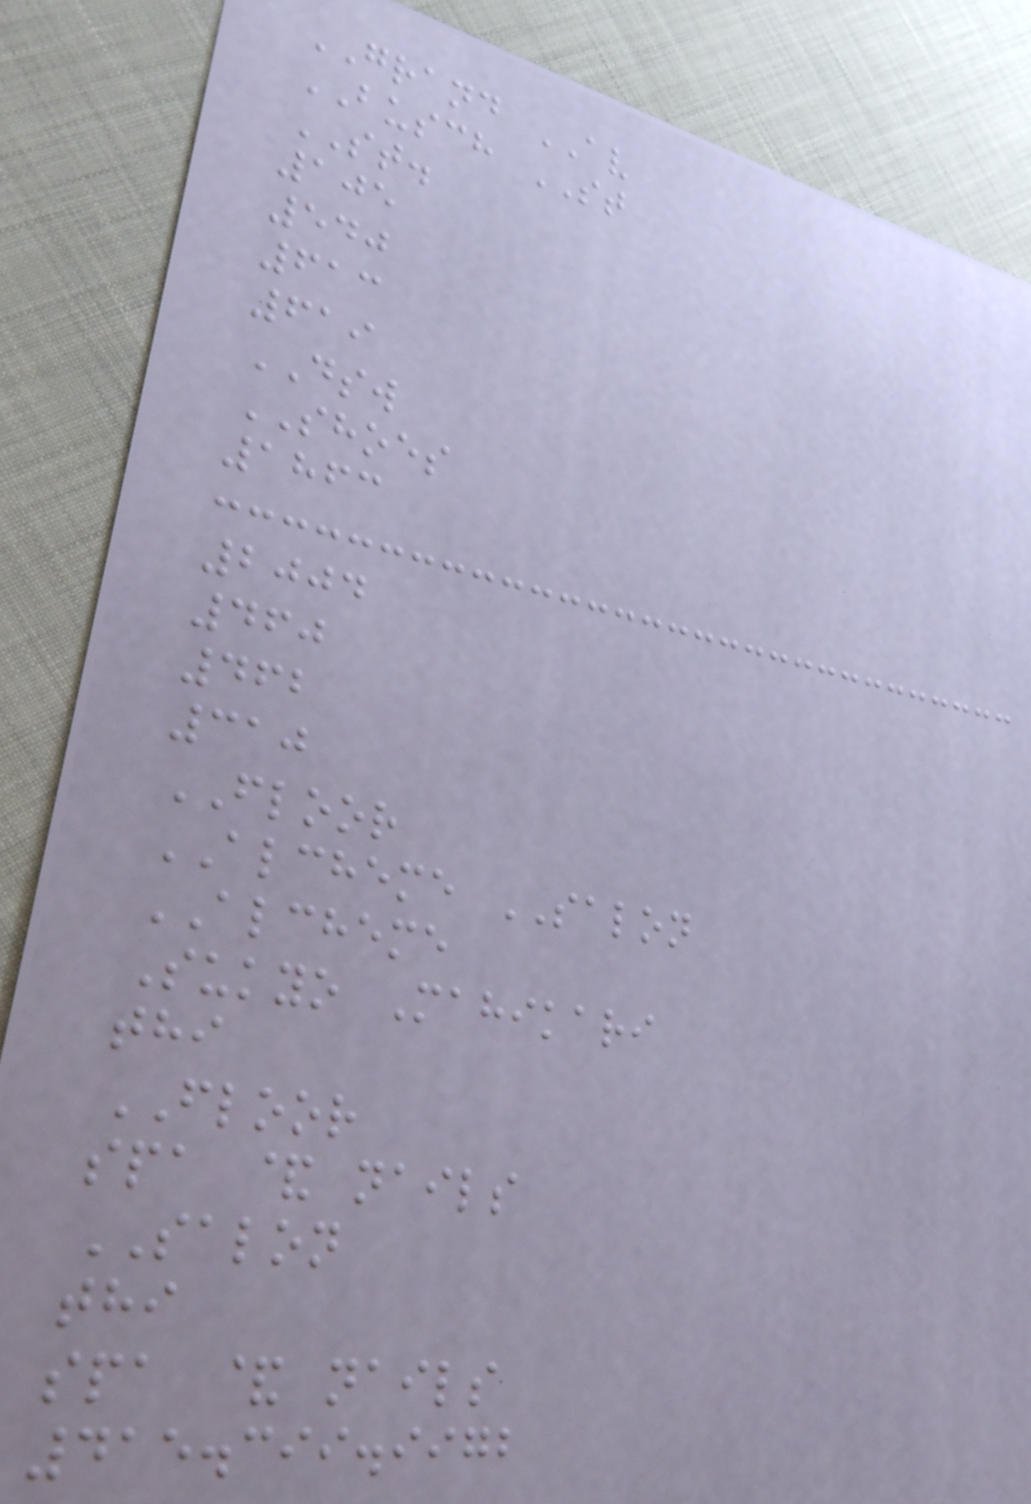GRAND AV
BUSCH ST
ST.
105
540
613
619
DSW
SHOES
1863
2004
460
462
310
FLOOR
ALCHEME SALON
ALCHEME
Sukyo Mahikari
thi
FLOOR
spa & nails
SALON
thi
spa & nails
415.399.9972
